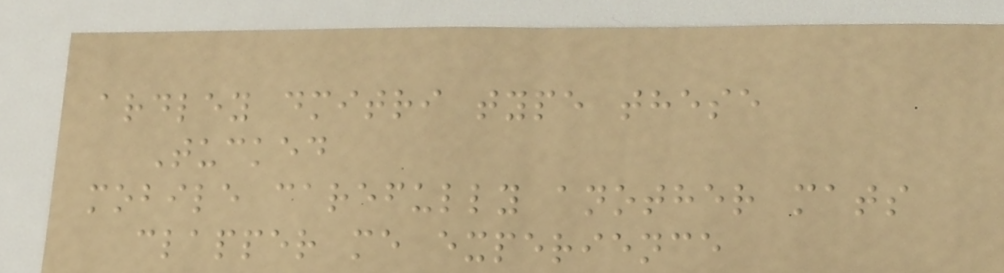ardley dmitri type these
Tucked
mobile carefully another mats
clapper me experience
